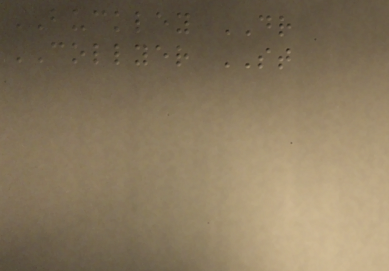BUCKLEY DR
COLLYER ST
